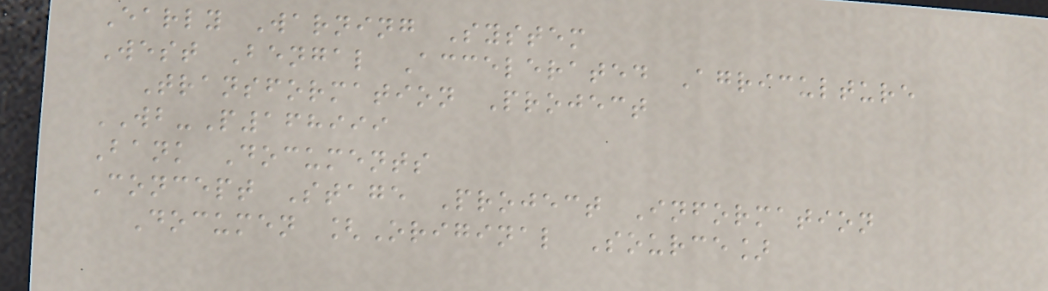Early Warning System
West Bengal Accelerated Agriculture
Transformation Project
WB-P168999
Bank Documents
Concept Stage Project Information
Documen [Original Source]
